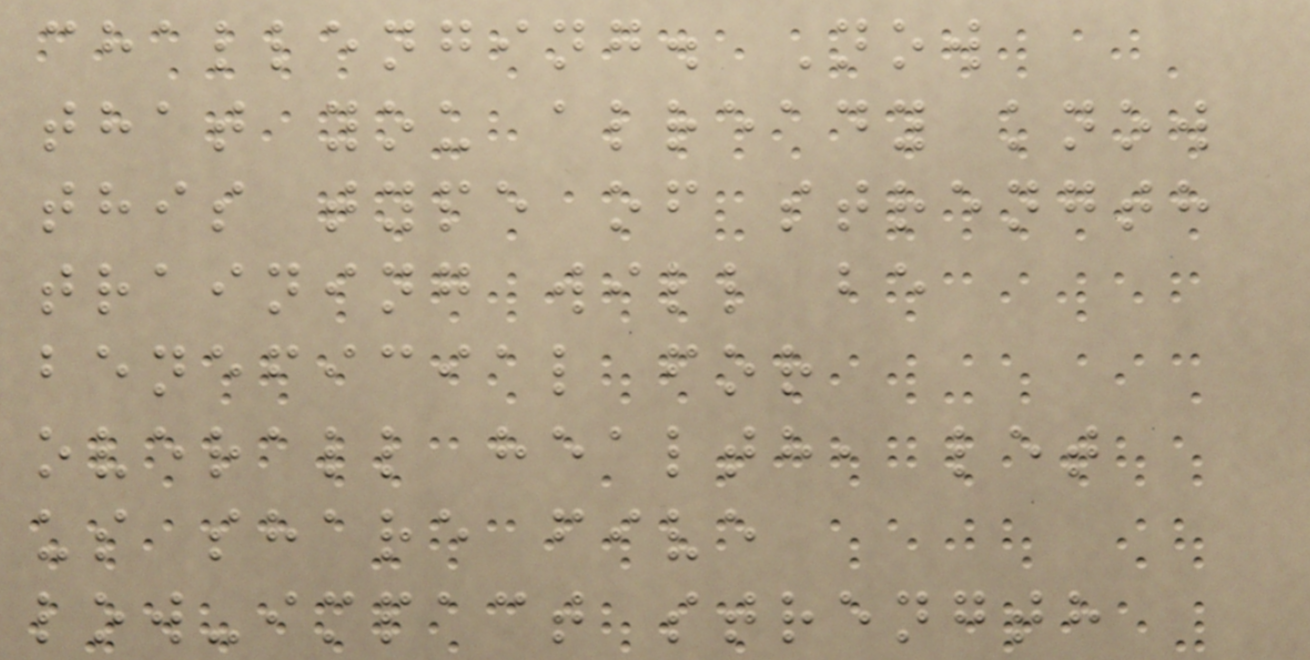challenging. Now
that you already know
this type of strength
training will be
beneficial for
overall health, let
us share five
low-impact strength
